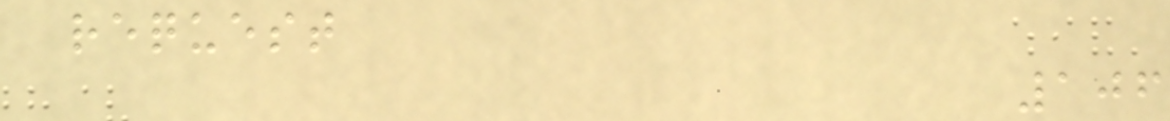request
106
